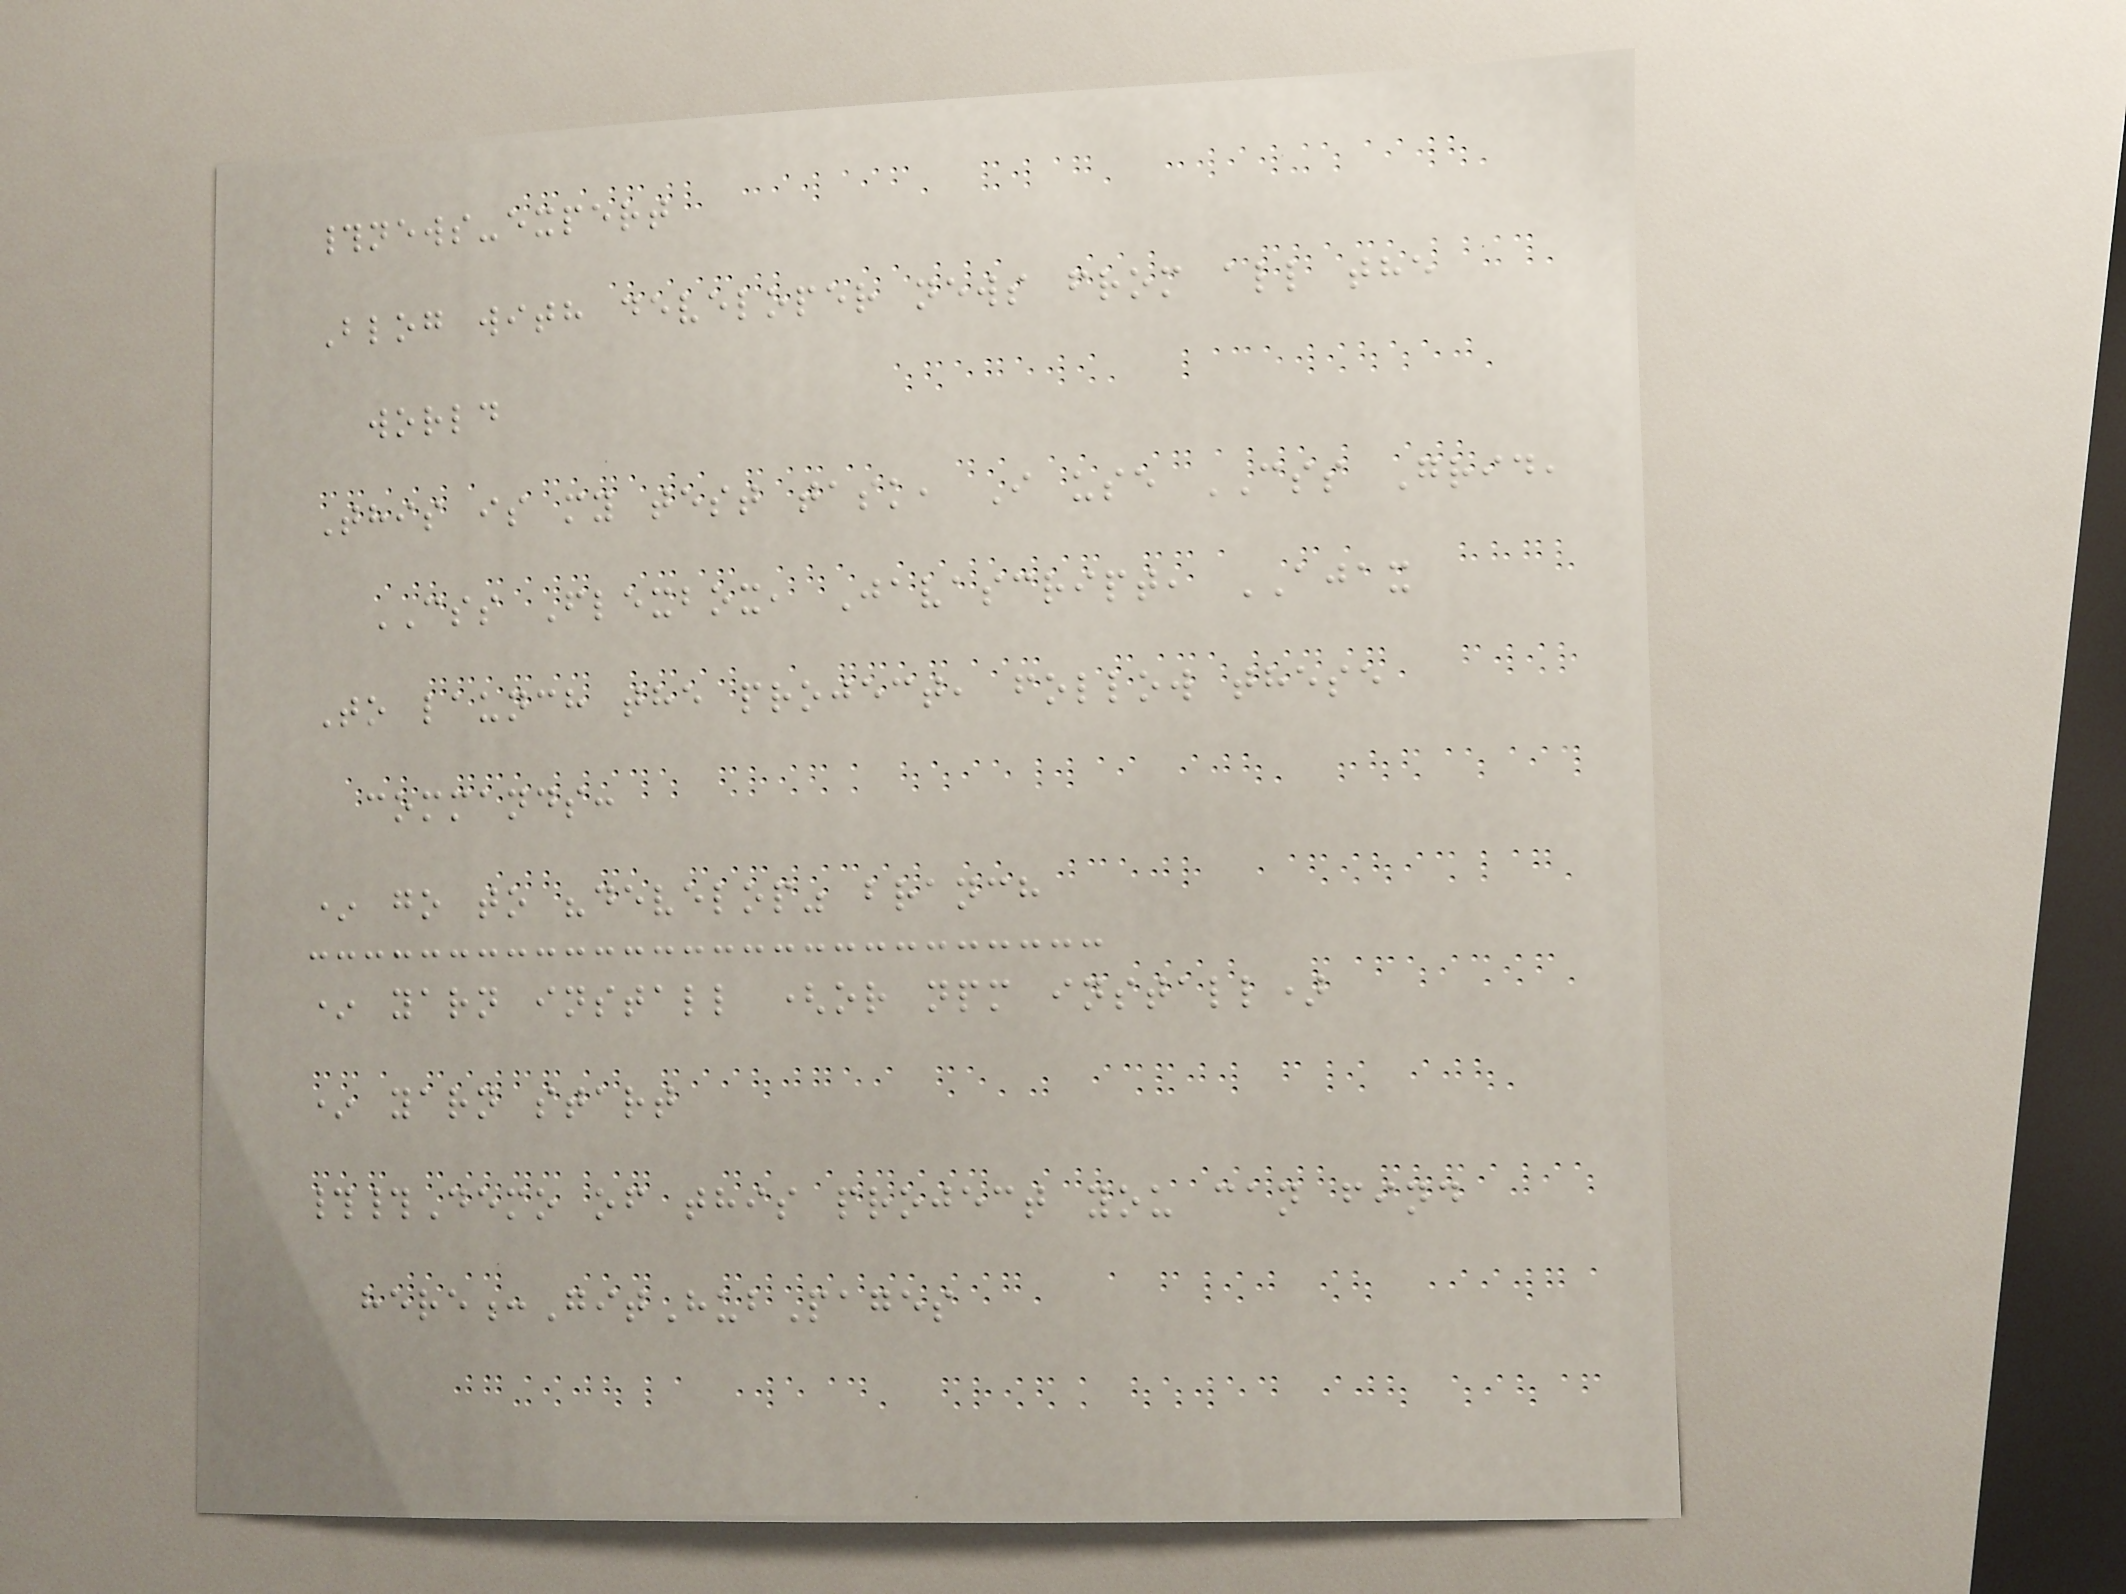#news-expert
Blog with developer news from all the
world
This is my test task, I use CSS Grid,
CSS Flexbox, Javascript, AJAX
To launch the project, follow these
commands:
* go to "develop" branch
* yarn install (or npm install)
* yarn start
##Demo of this project you can find
here:GitHubPages
